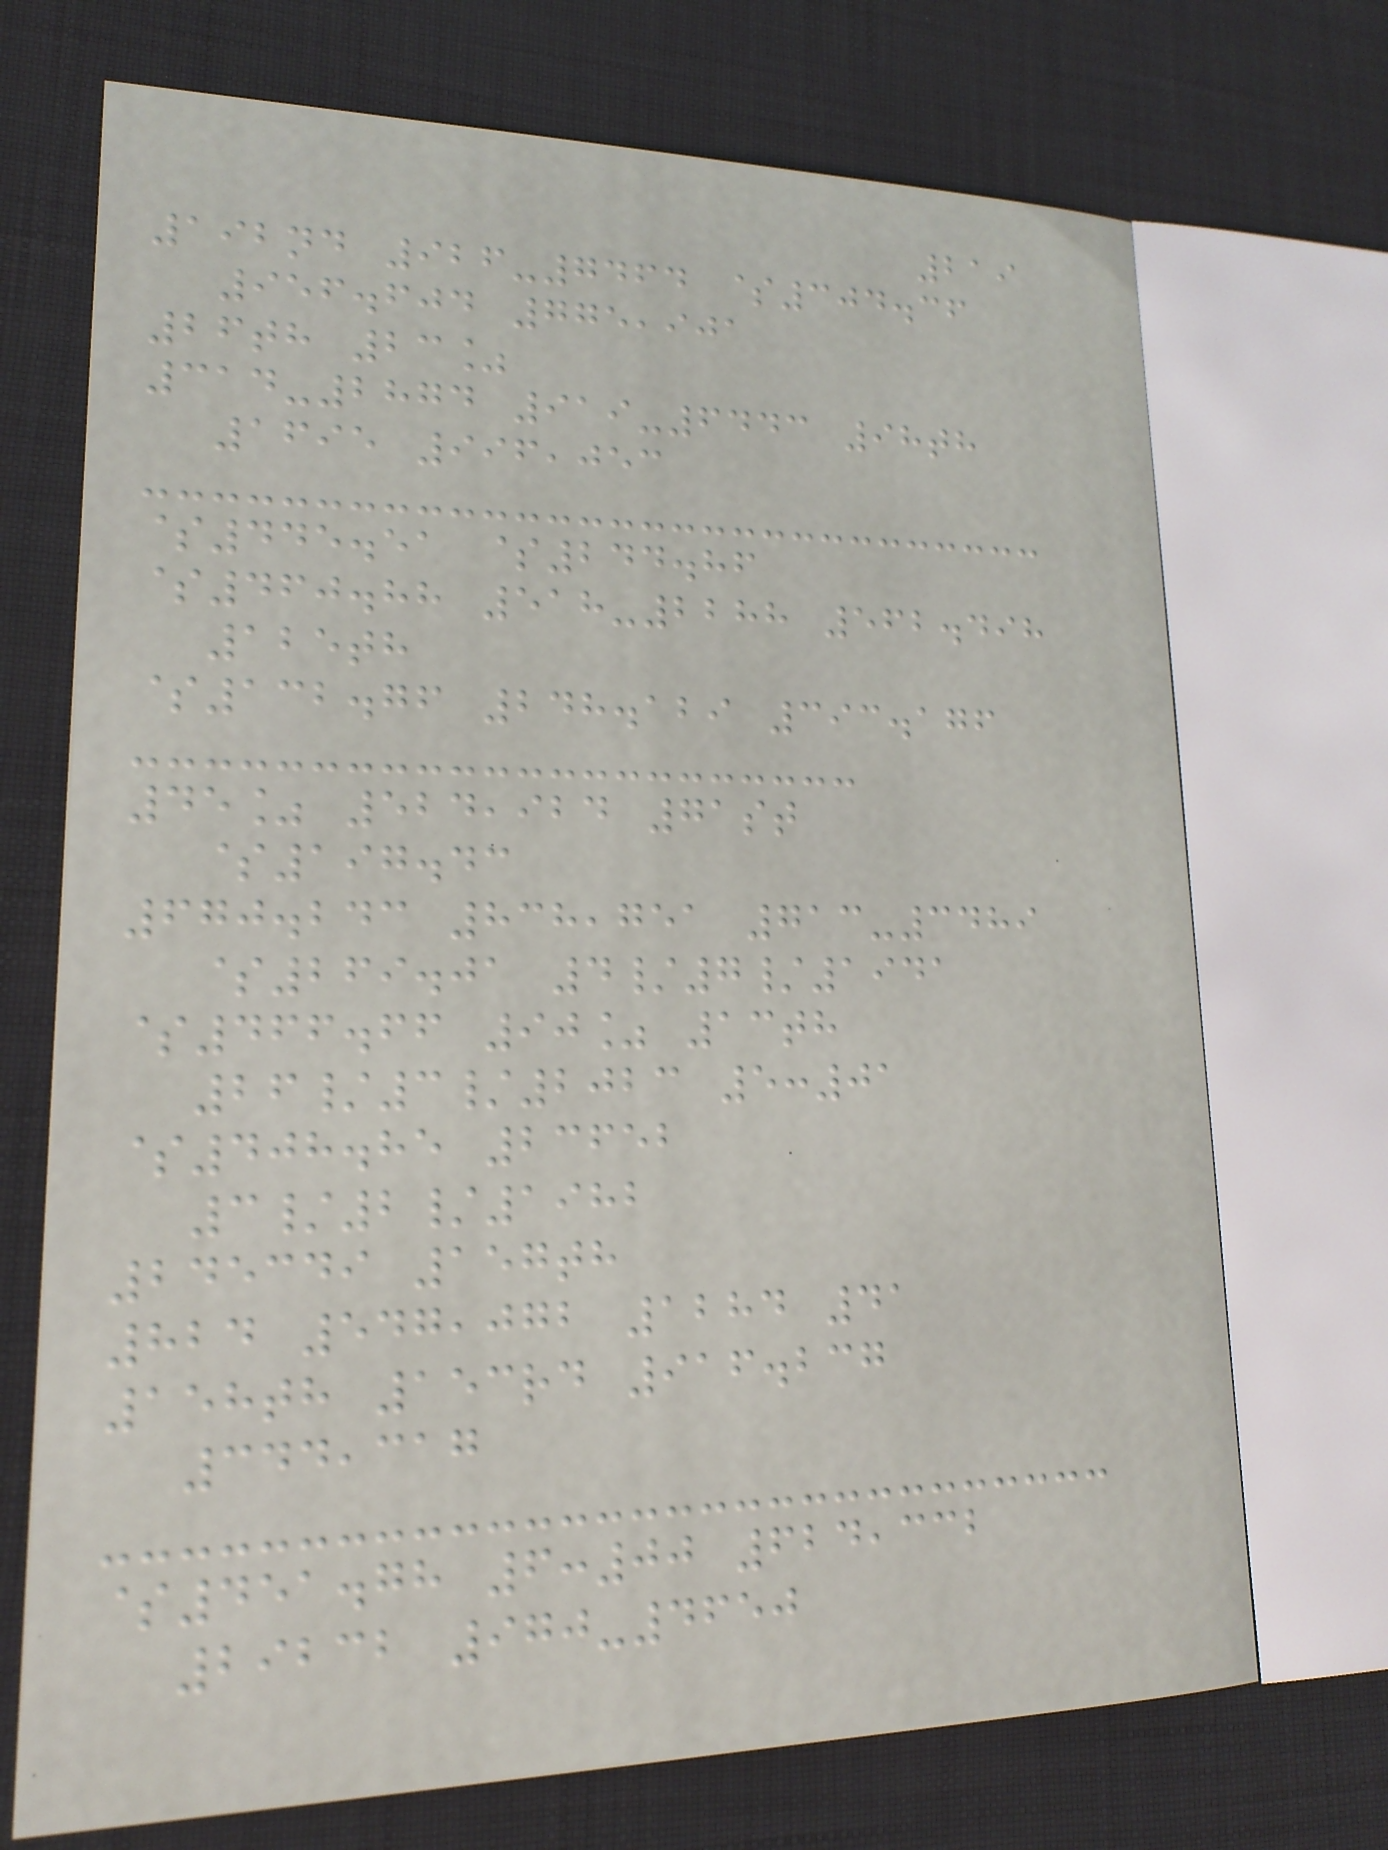219
192nd 926-7464 $304.36
956.604 775,901
26th 23%
314-2874 919-6443 98th
1695 996,053
$445.51 $244.86
$460.88 518-2288 562.498
125th
$132.76 248.129 393.176
45% 524,924 71st
$197.43
670.243 838,751 713-3489
$269.01 4/7/1941
$466.66 90% 13th
26/3/2023 5:01
$408.85 23652
3/2/1982
245349 157th
824 547,072 1284 41
158th 153rd 916.237
344,317
$451.78 6:00 624,332
29232 970-4650
